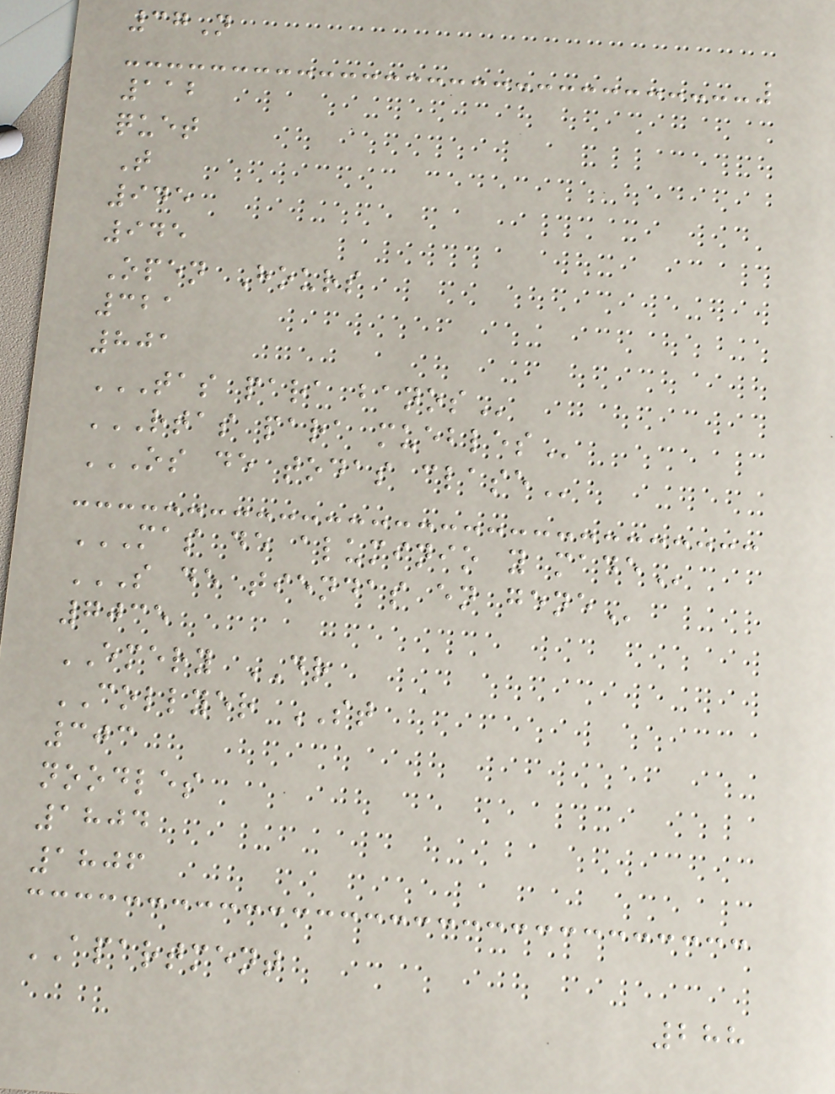37N
112
quet
T
945
945
Open Hours
321
801
TAS PARA BANOS
RTAS PARA MUEBLES
OS DE TODAS CLASE
MAS DE ALUMINIO Y MADE
S DE TIENDAS EN GENE
7035
EMERY DR
COLLYER ST
303
noodles
1804
1806
APARTMENT
288
